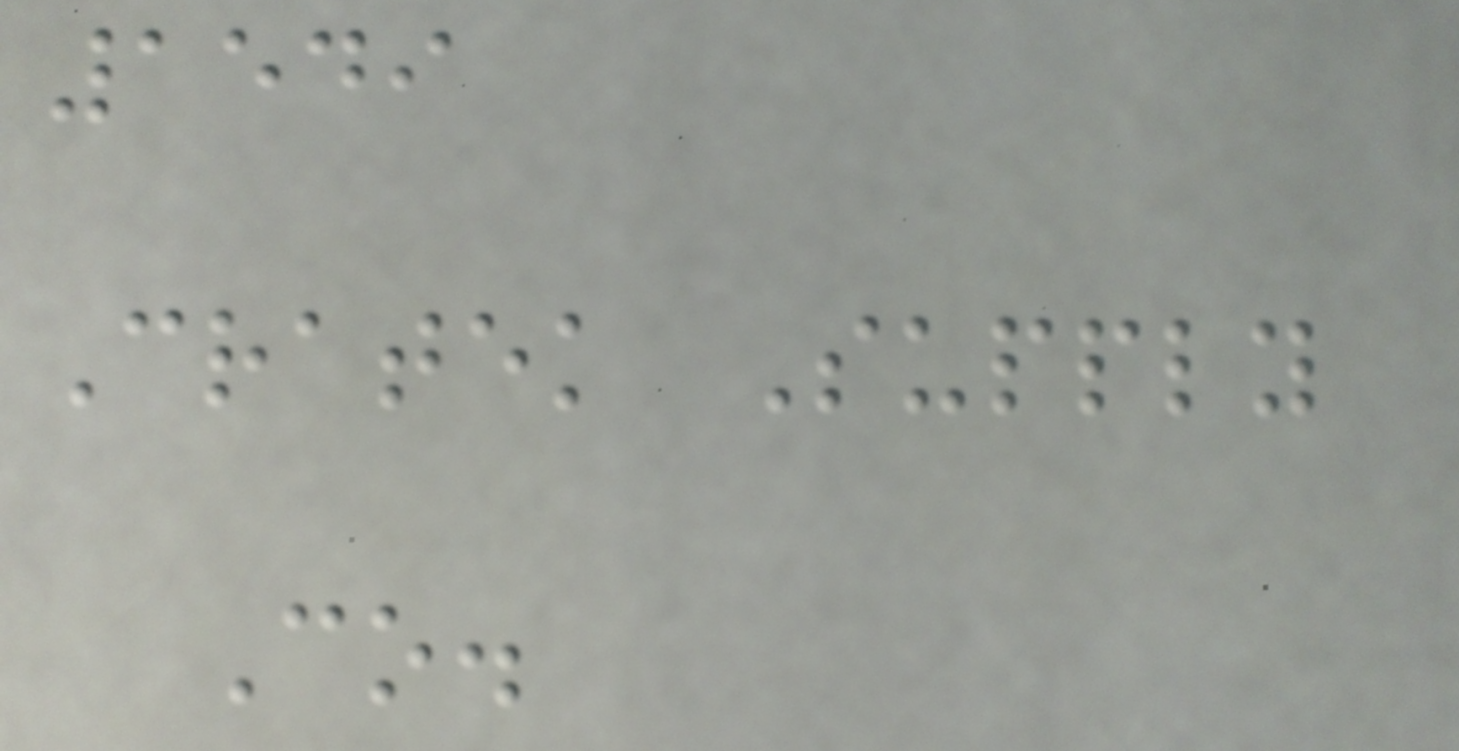1549
Cratek Supply
Co.
